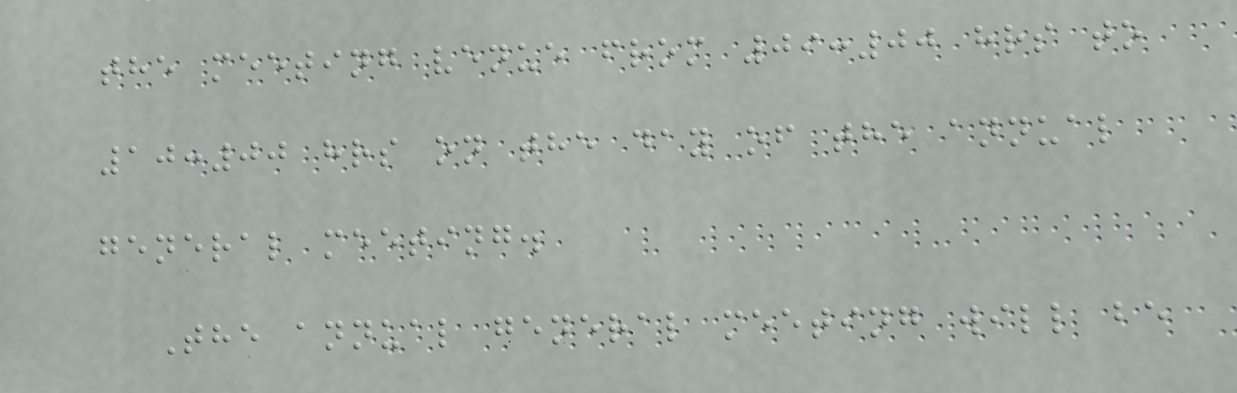the meeting venue from 09:00 hrs to
10:00 hrs on the day of the annual
general meeting.
The annual general meeting will be
